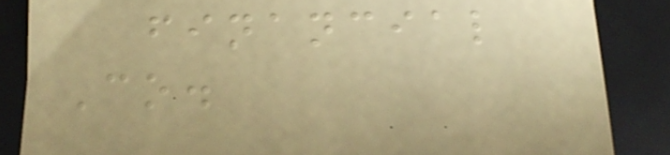financial
Co.
